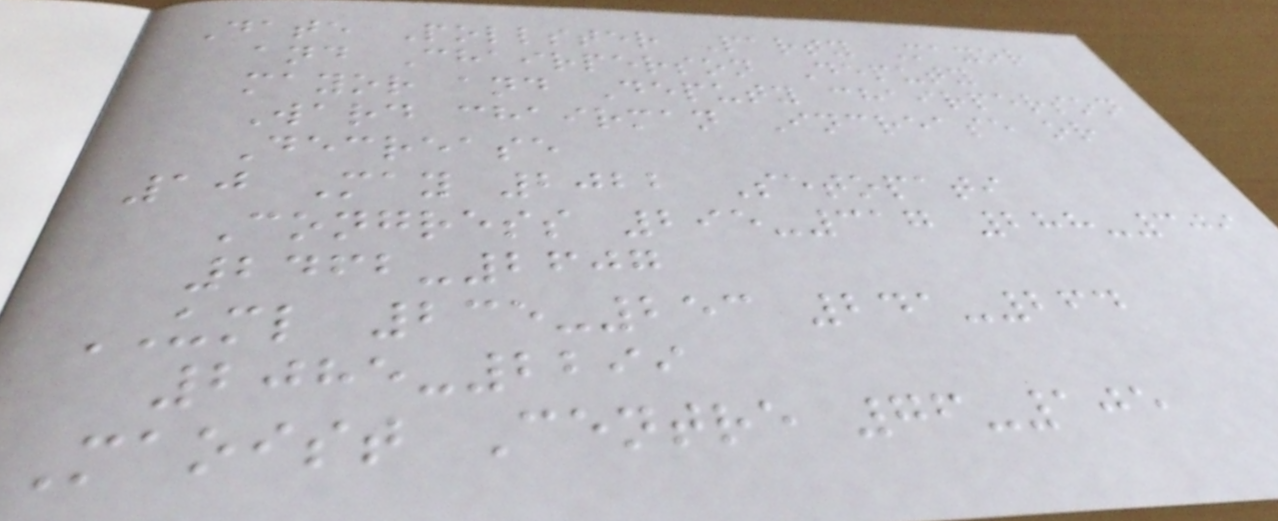Date Pollster Party Mayor
and Chairperson Deputy
mayor and Deputy chairperson
Ward chairman Increase or
Decrease
10 May 2022 Setopati
Congress 295-317 288-309
2462-2607
UML 235-253 241-264
2085-2299
Maoist Centre 76-105
